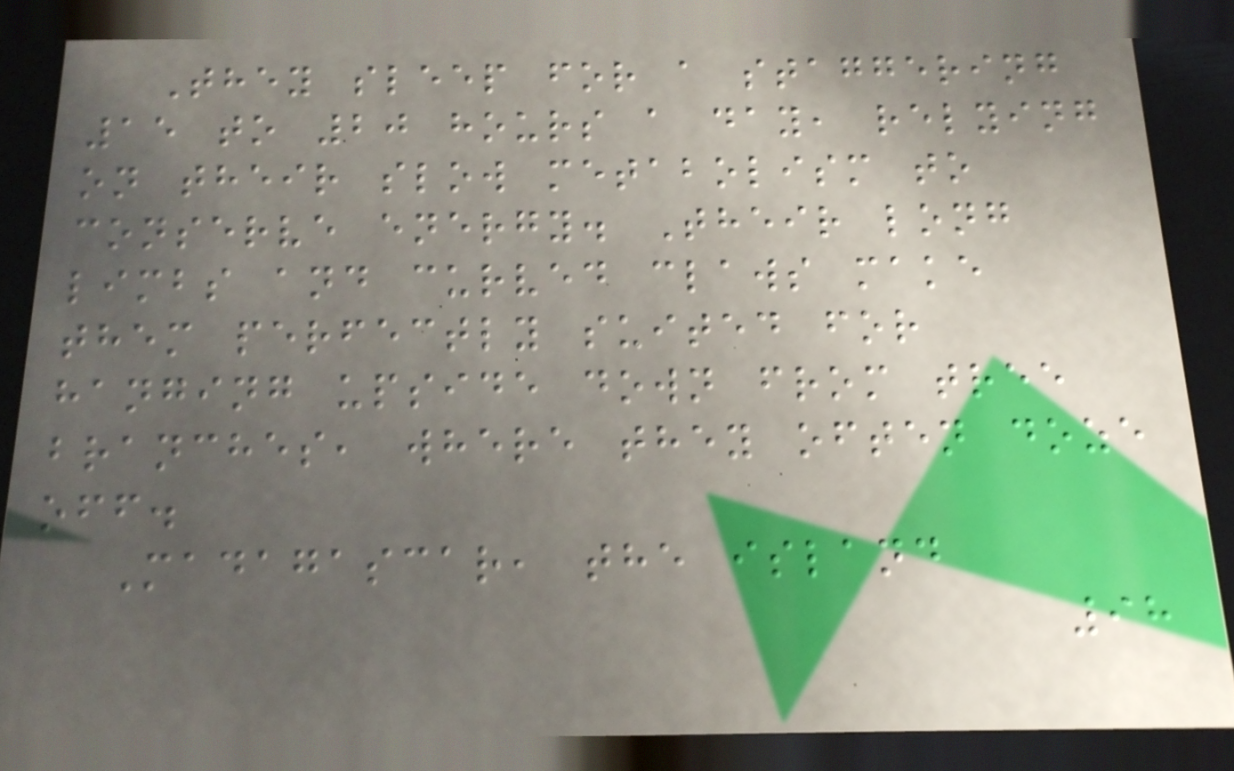They sleep for a staggering
15 to 20 hours a day, relying
on their slow metabolism to
conserve energy. Their long
limbs and curved claws make
them perfectly suited for
hanging upside down from tree
branches, where they often doze
off.
Madagascar, the island
98
